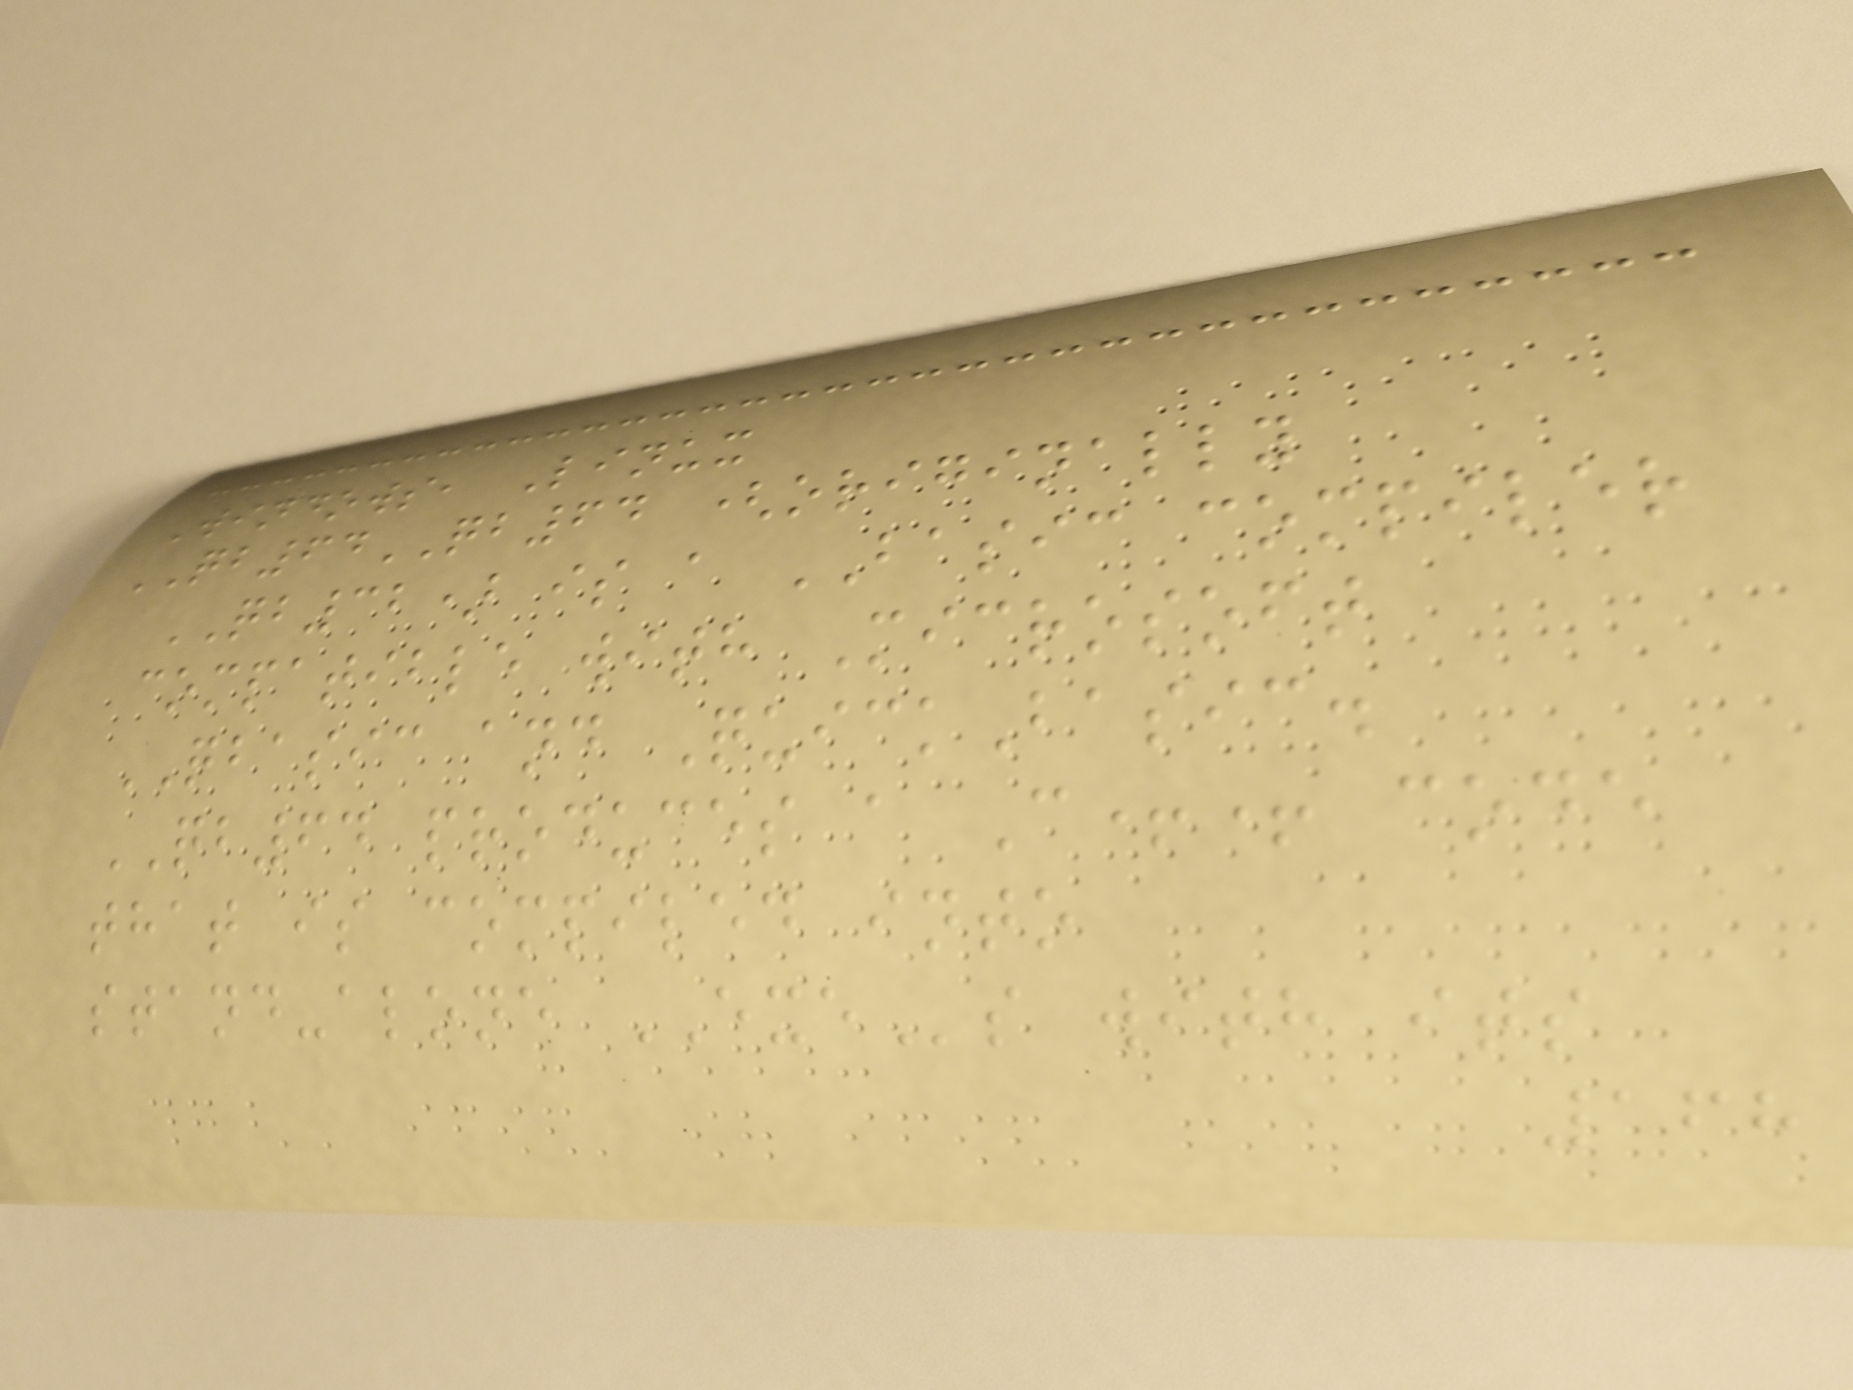Windows, Linux
QB64QB64 (originally
QB32) is a BASIC compiler
compatible with Microsoft
QBASIC and QuickBasic.
QB64 produces a C++ code
that is compiled into
stand-alone EXEs with its
168
